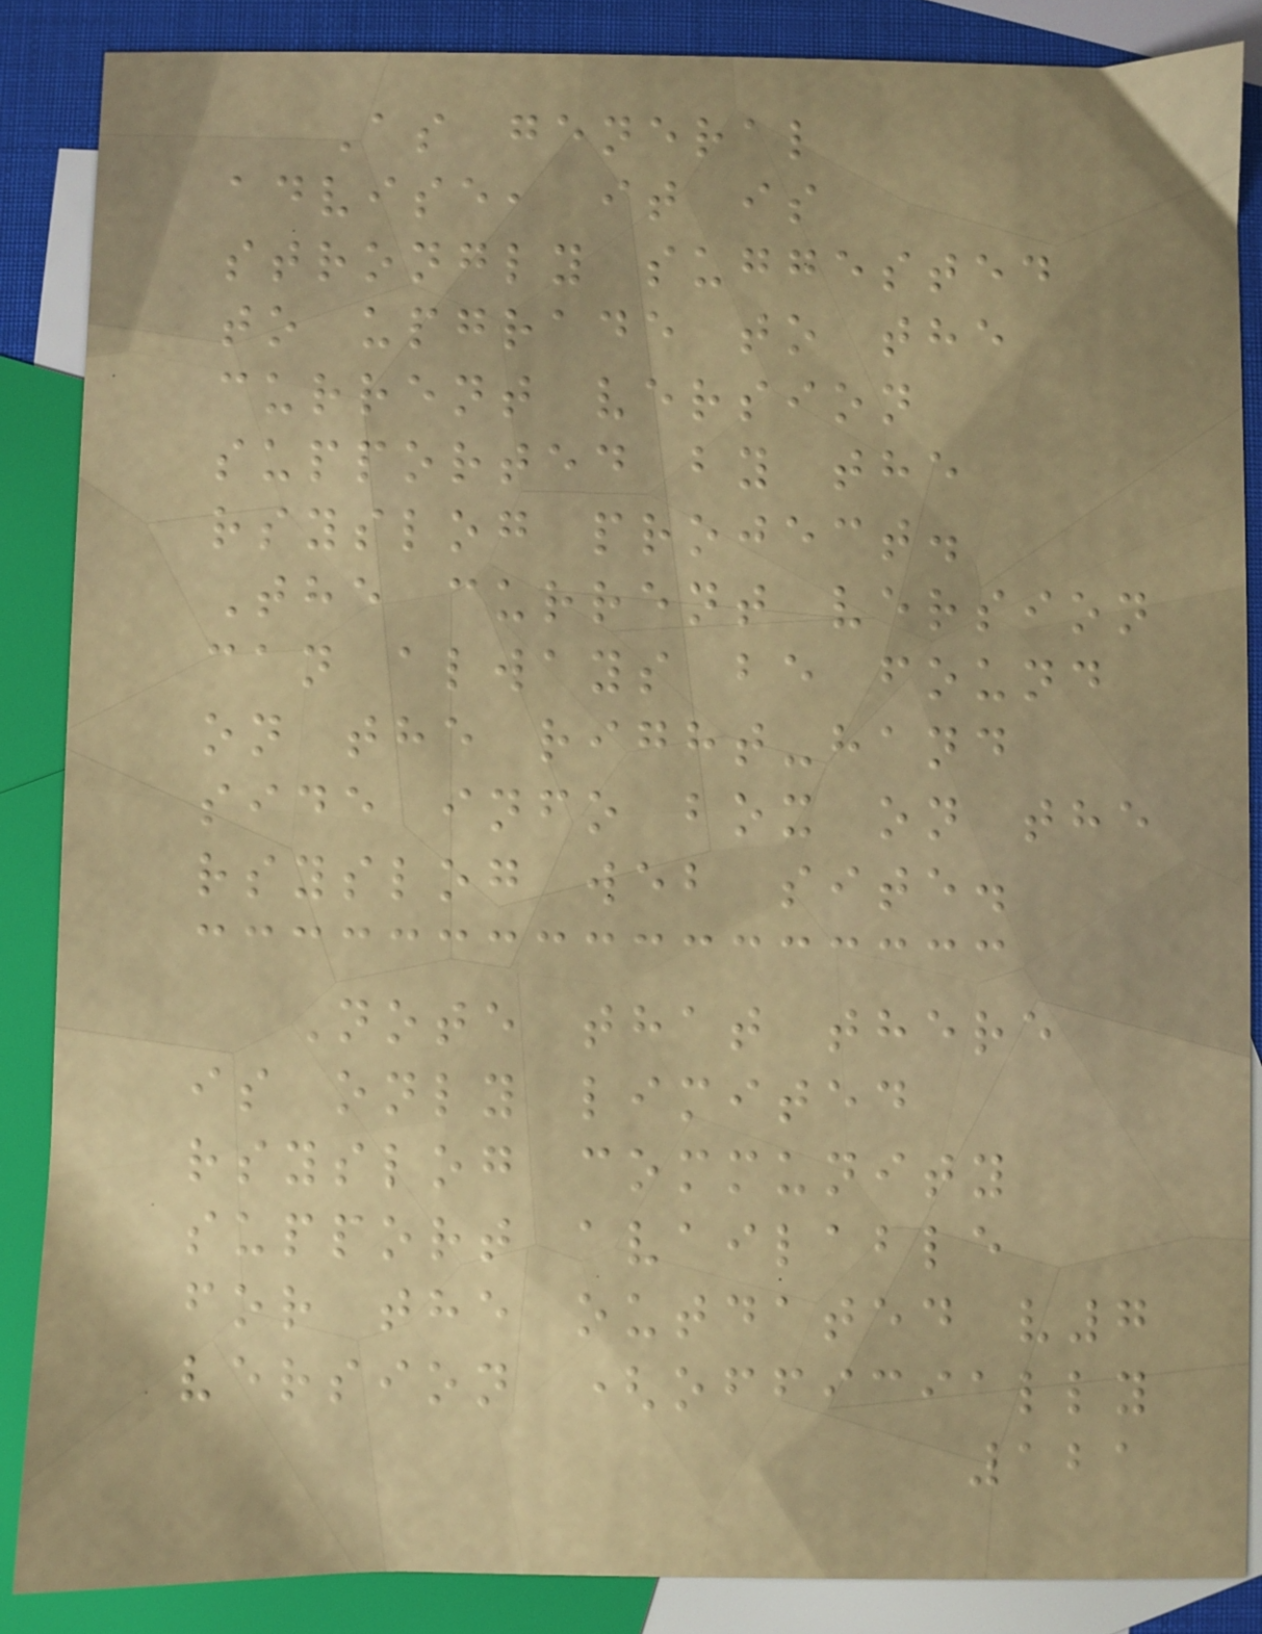As general
advise, it is
strongly suggested
to upgrade to the
current version
supported by the
rsyslog project.
The current version
can always be found
on the right-hand
side info box on the
rsyslog web site.
Note that there
is only limited
rsyslog community
support available
for the outdated v7
version (officially
121
